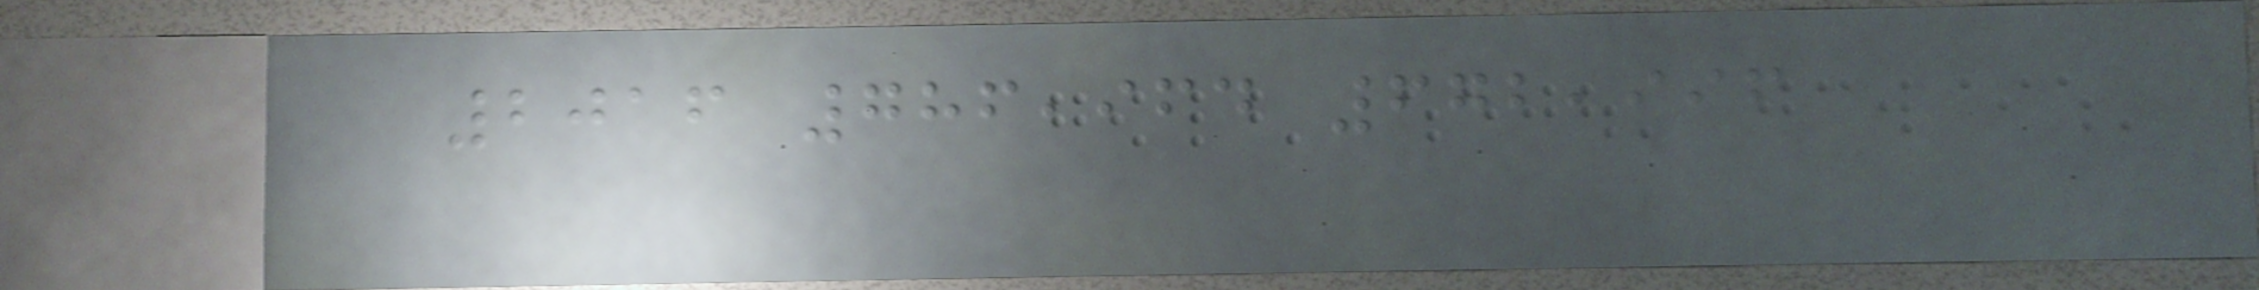2016 786,964 672,996
